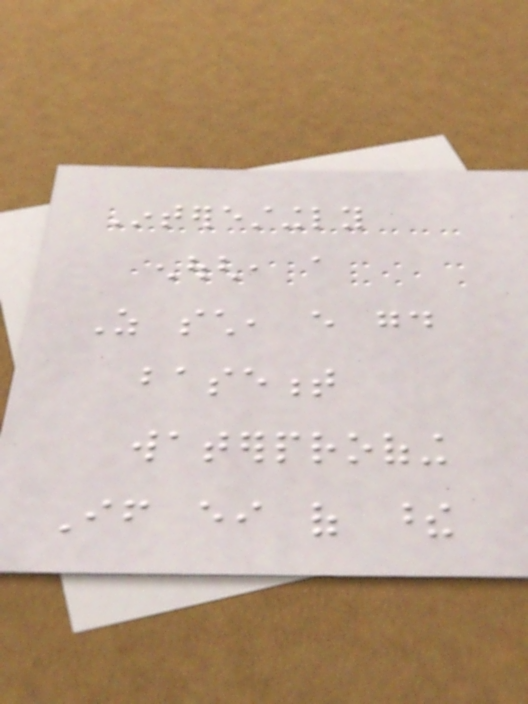Interestingly
enough, a
As such, every good
basement
waterproofing
If either of these
